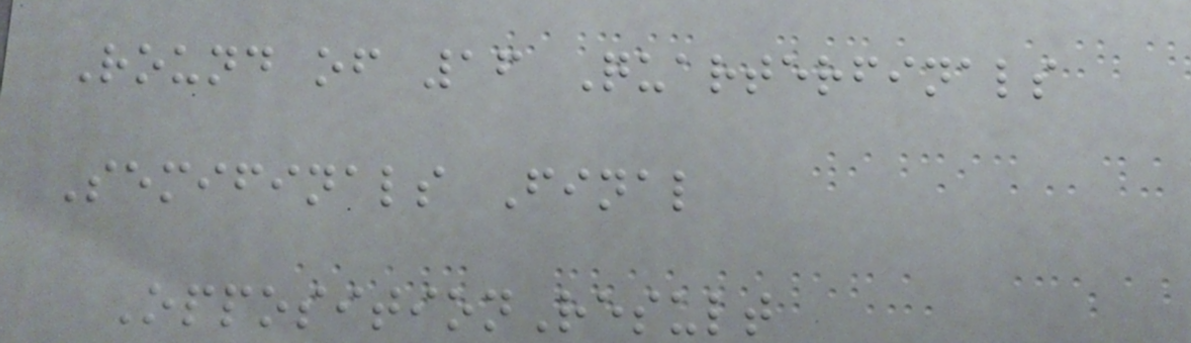Round of 16 Quarterfinals
Semifinals Final
OppositionResult
